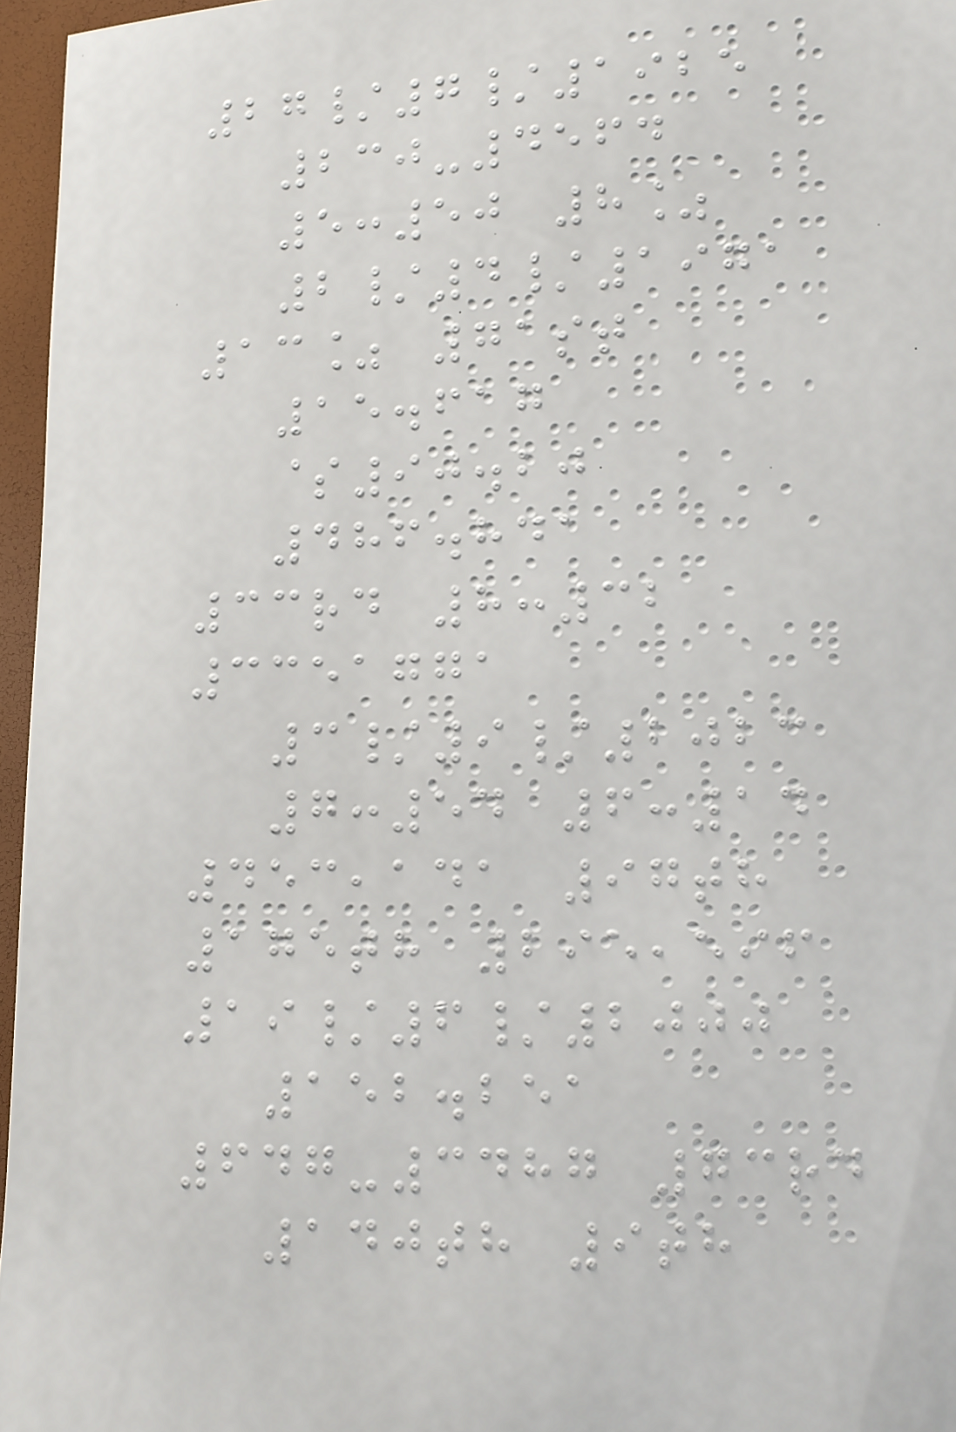27/7/1925
230-4564
5:50 8%
2/4/1971
13% 71st
15.617
$90.20
486.841
33rd 8:32
3351771
3/9/2023
7:54 6:14
453,141 97th
175th 295,596
19/6/2000
152.251
647-3487 73rd
140th 9th
